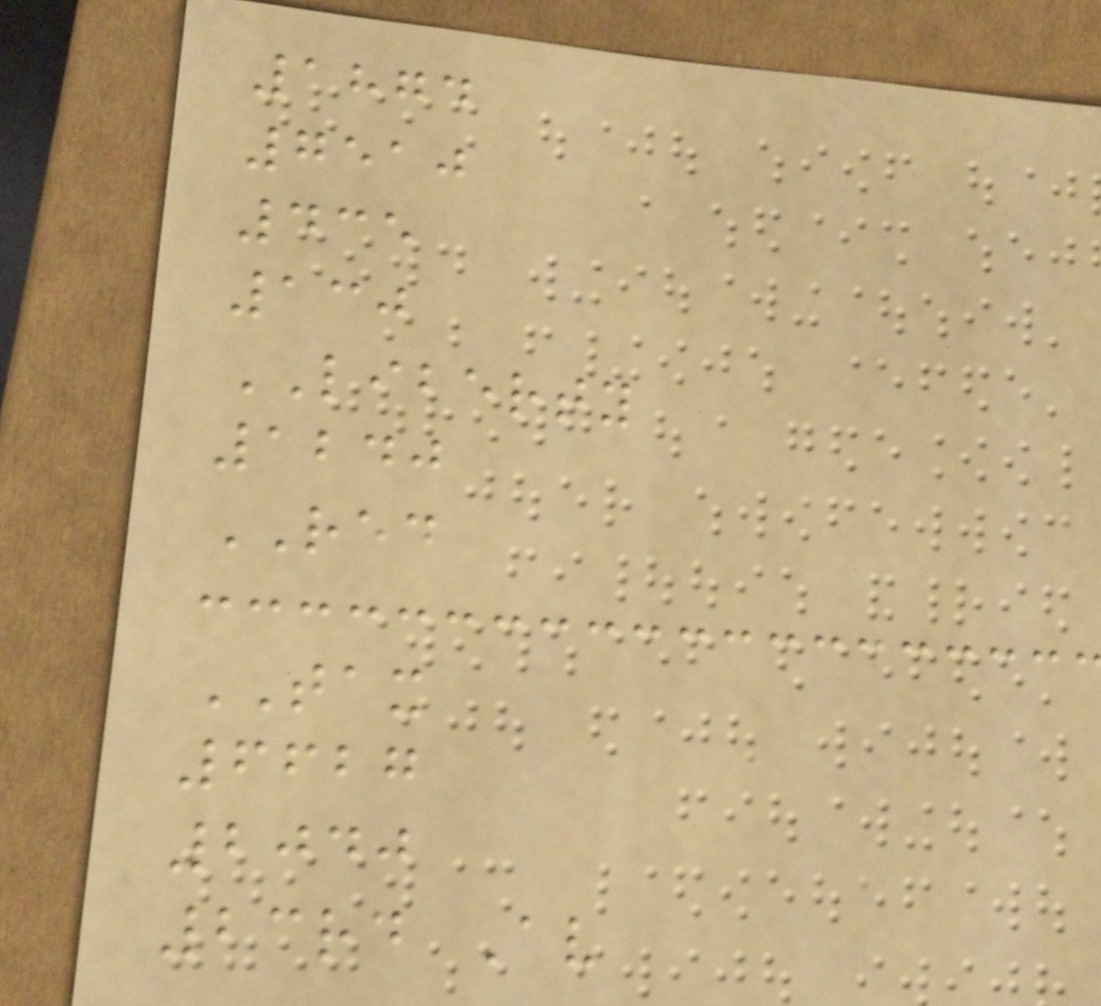1874
7510
435
130
LIBERTY
1240
RED
TAX
6627
2040
23rd Av
